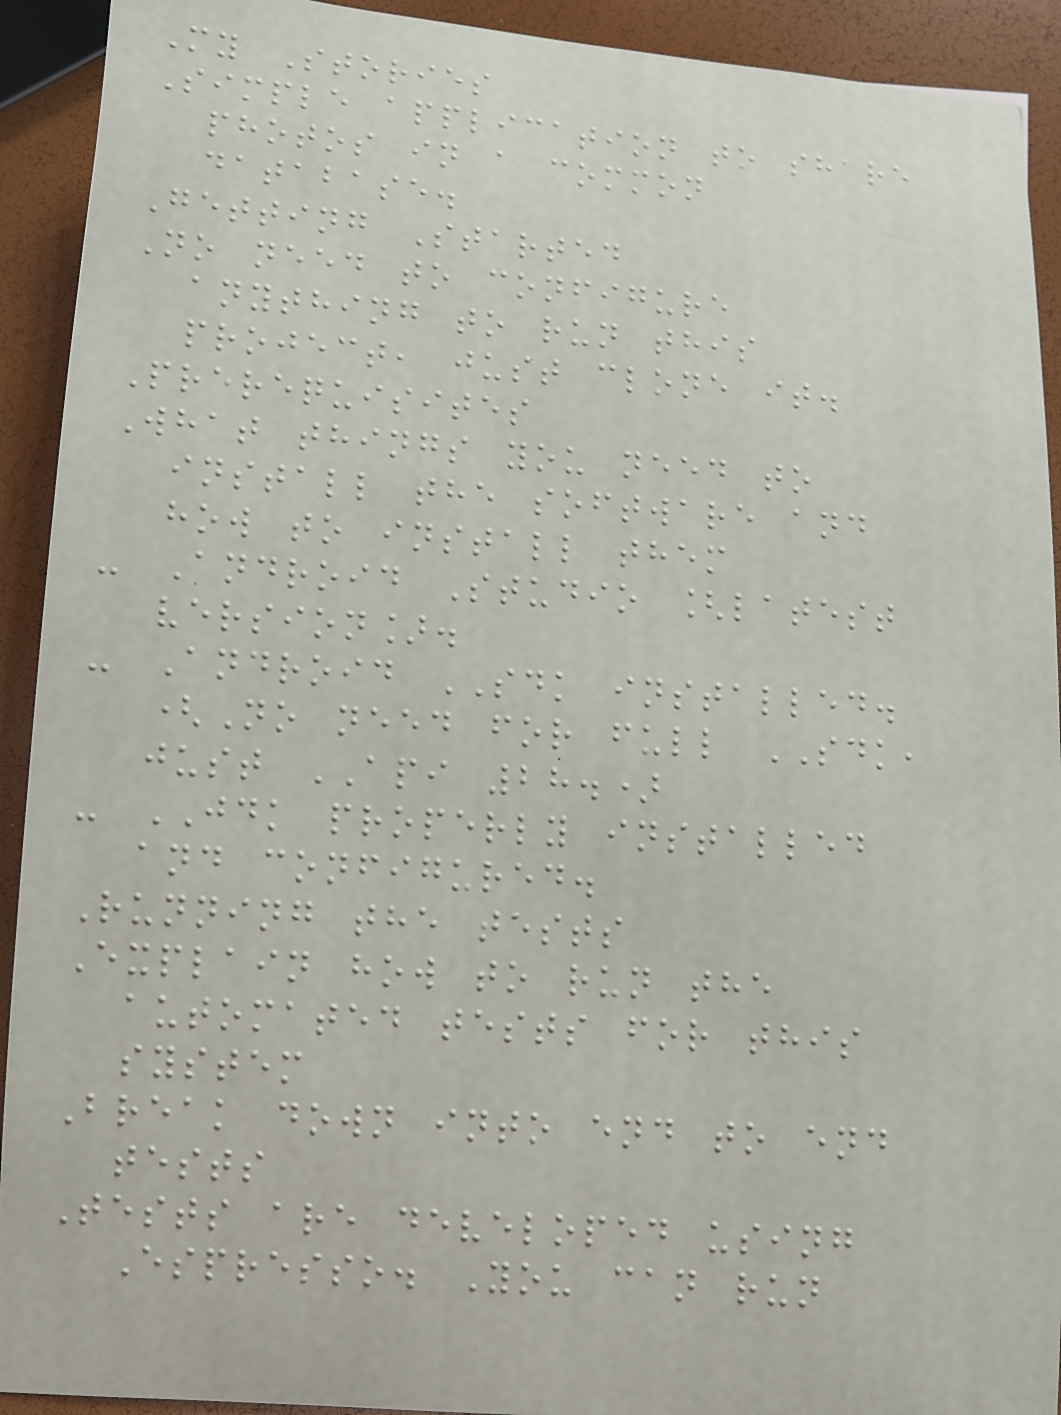My Stories
Simple application to share
photos in a common
database.
Getting Started
No need to configure
anything to run this
project, just clone it.
Prerequisites
What things you need to
install the software and
how to install them
- Android Studio [latest
version].
- Android SDK installed.
(No need for full SDK,
just API 28.)
- JDK properly installed
and configured.
Running the tests
Explain how to run the
automated tests for this
system
Break down into end to end
tests
Tests are developed using
Espresso. You can run
